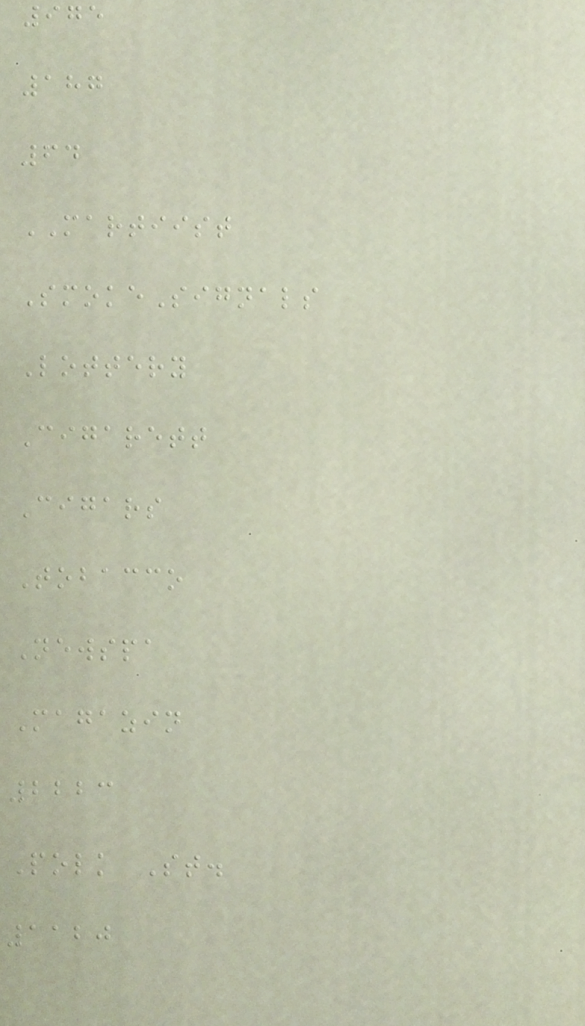975
187
64
MARTIIST
SmokeSignals
Lottery
Cigarett
Cigars
Tobacco
Newspa
Magazin
2223
Polk St.
1120
